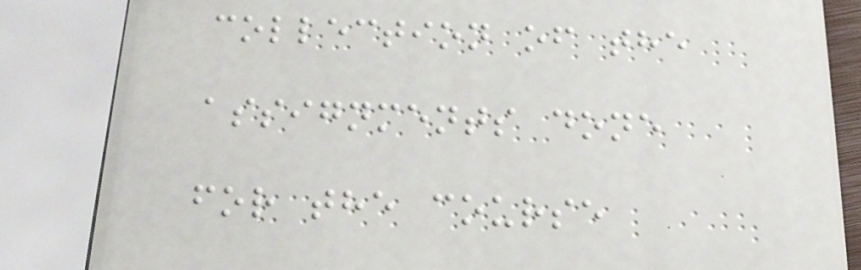collection of the
assignments done
for the course
